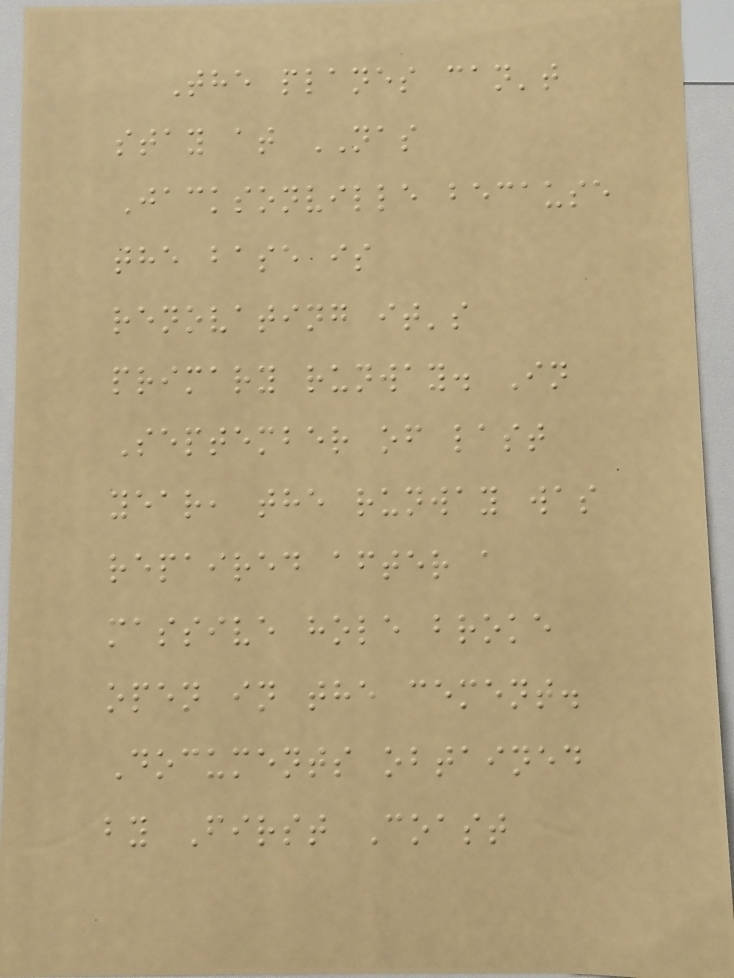The planes can't
stay at NAS
Jacksonville because
the base is
renovating it's
primary runway. In
September of last
year, the runway was
repaired after a
massive hole broke
open in the cement.
Documents obtained
by First Coast
